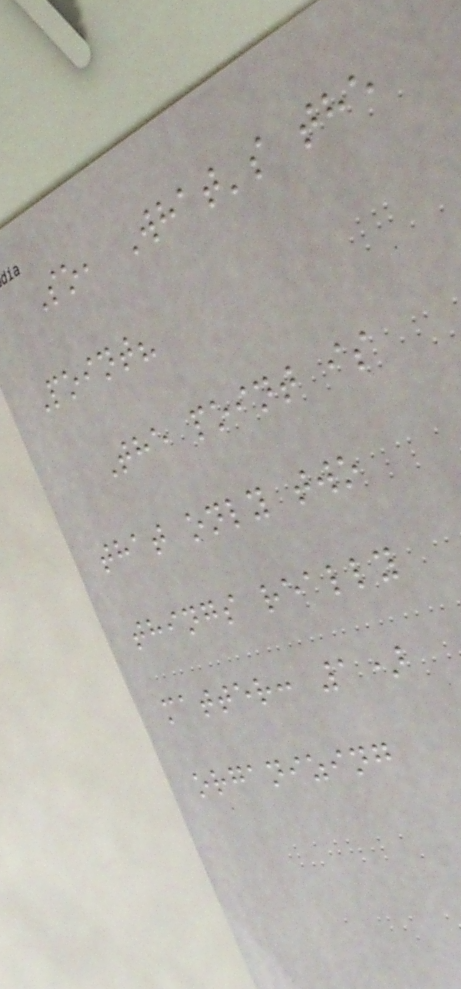So, What's the
Point?
The point is
that only two
things really
matter: 1)
organizing
